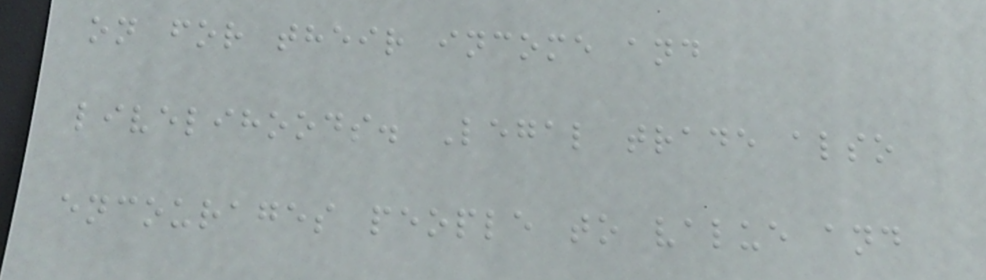on for their income and
livelihoods. Legal trade also
encourages people to value and
